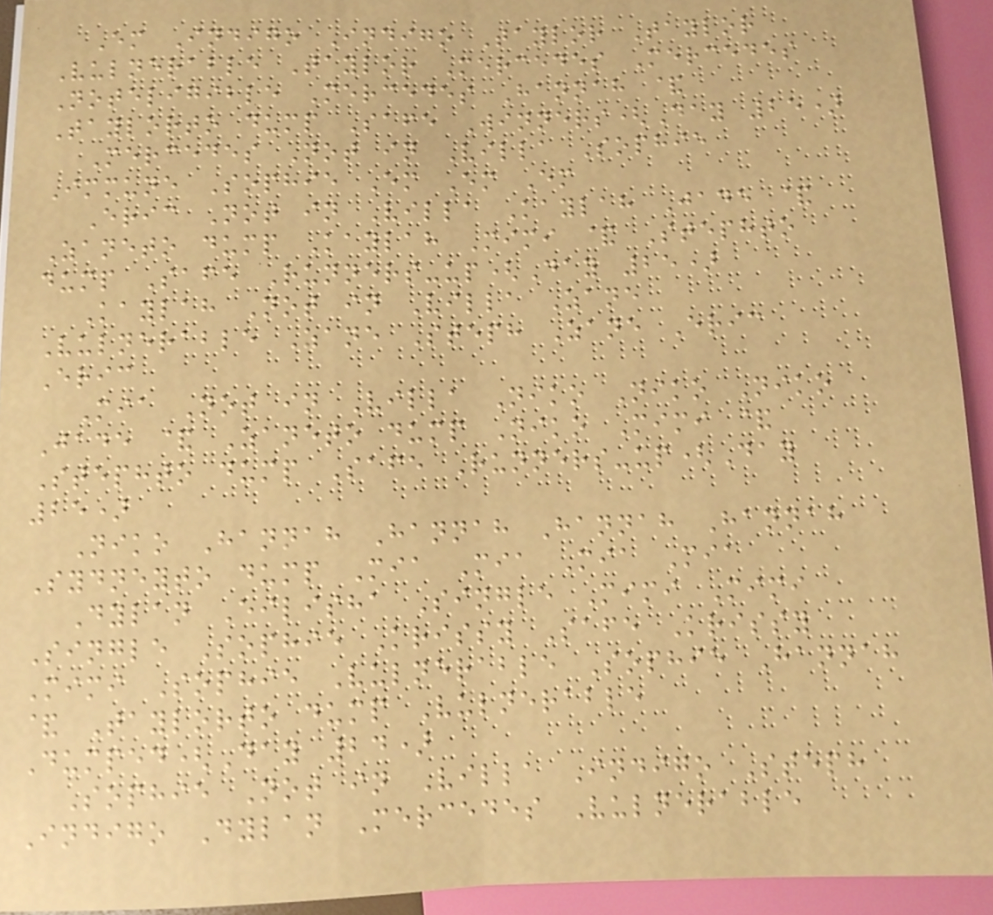Em Indigo Indigo Taylor Taylor
Vulnerable Taylor Mercedes Mercedes
Noteligible Mercedes Hannah &
Taylorto dump Safe Winners(Day 25)
Mercedes Not in Villa Sophie
Immune Sophie Em Em Em
Eric Not in Villa Kaylah Jade &
Zaneto dump Kaylah Mimi & Stephto
dump Safe Runners-up(Day 25)
Kaylah Not in Villa Zane
Vulnerable Zane Steph Zane Eric
Eric
Mia Not in Villa Niko Niko Niko
Jade & Zaneto dump Niko Mimi &
Stephto dump Safe Runners-up(Day
25)
Niko Hannah Hannah Hannah Hannah
Sydneyto dump Mia Mia Mia Mia
Dylan Eilisha Single Mimi Mimi
Single Sophie Krissy Safe Krissy
Mimi Sophie Vulnerable Sophie Hannah
& Taylorto dump Vulnerable
Dumped(Day 24)
Sophie Not in Villa Indigo Steph
Indigo Dylan Mercedes Vulnerable
